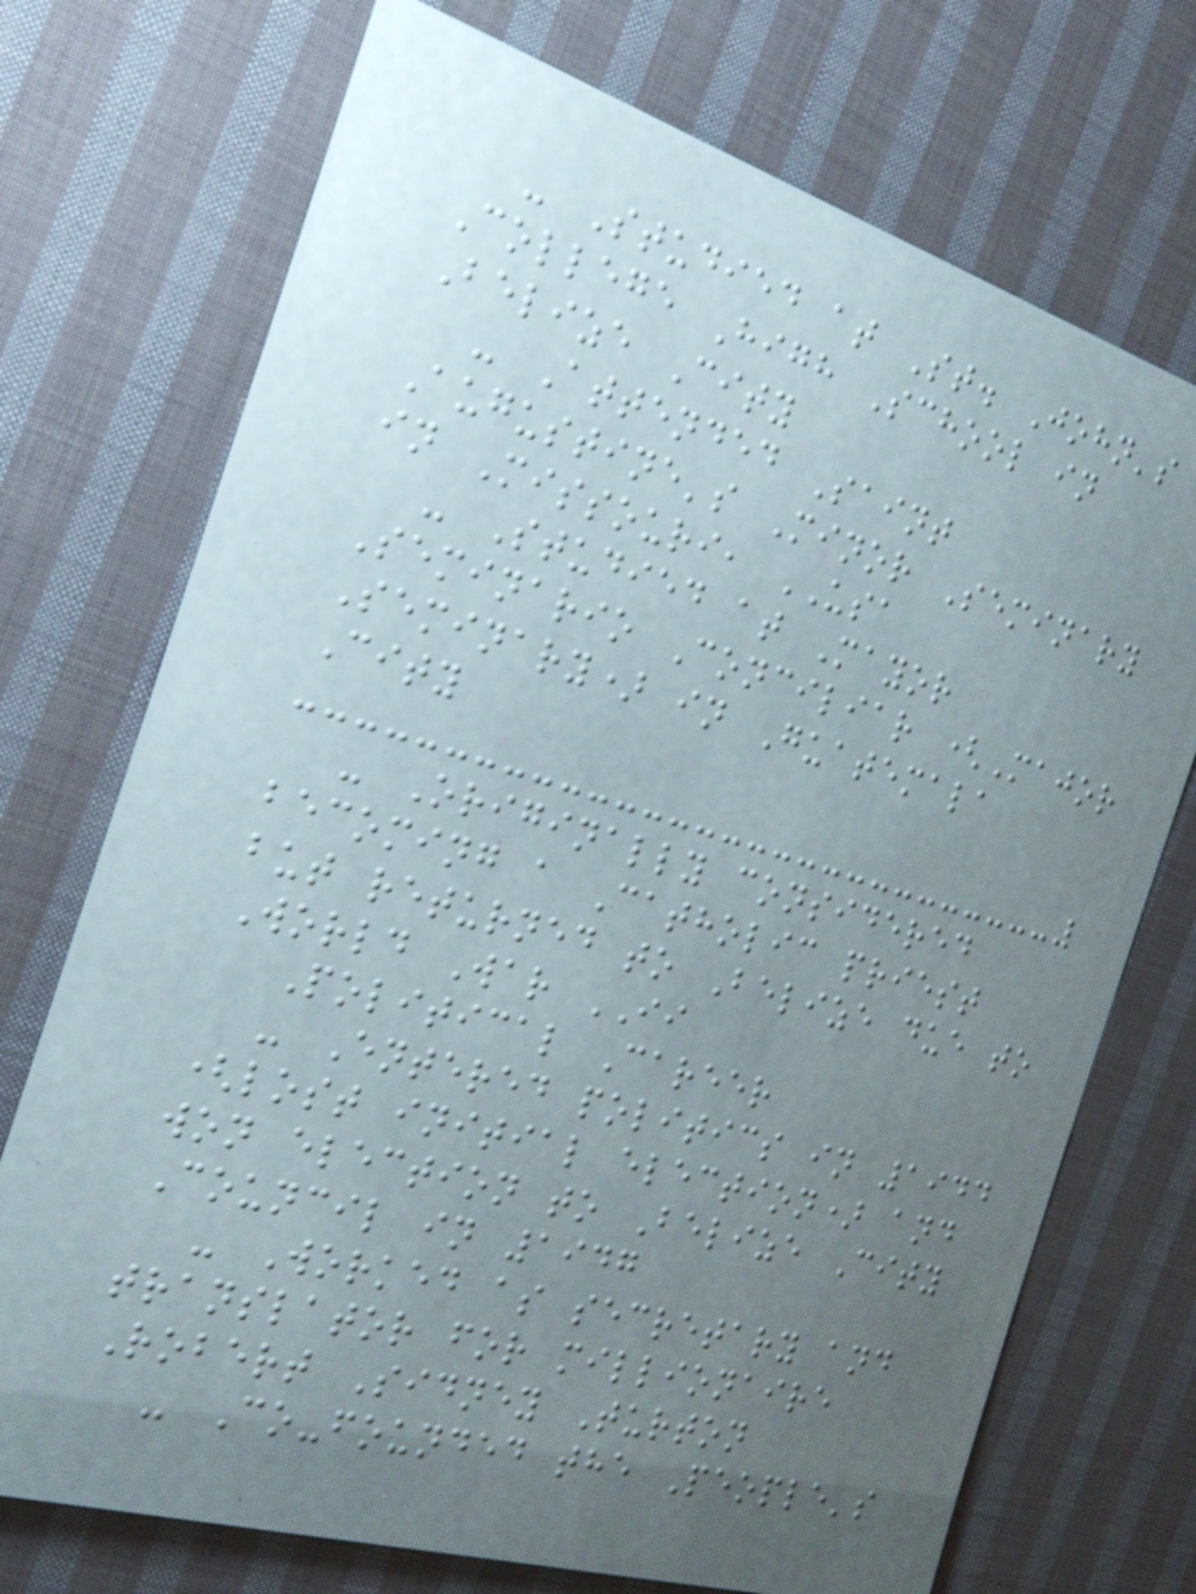- Studied at St. John's
College High School in
Belize City
- Attended Saint
Augustine's Minor Seminary
in Missouri, USA
- Studied at Mayor
Seminario Conciliar (Major
Seminary) in Guatemala
City
- Originally considered
becoming a Catholic priest
but returned to Belize due to
World War II
Political Career
- Entered politics in 1944
(lost initial election) and
won election to Belize City
Council in 1947
- Worked as secretary and
translator for millionaire
Robert Sidney Turton
- Co-founded the People's
